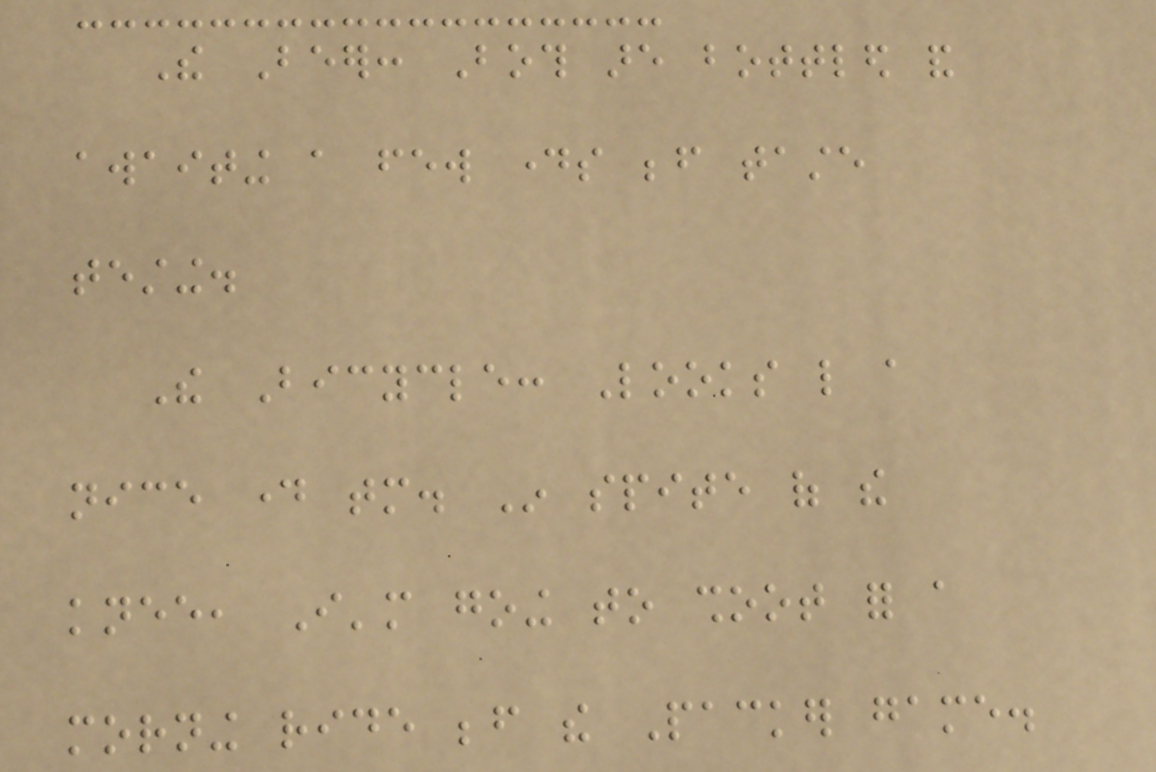The Beer: Both are bottled and
awaiting a few days before taste
testing.
The Bicycle: Looks like a
nice day tomorrow. In spite of the
knee, I'm going to shoot for a
morning ride before the Packer game.
